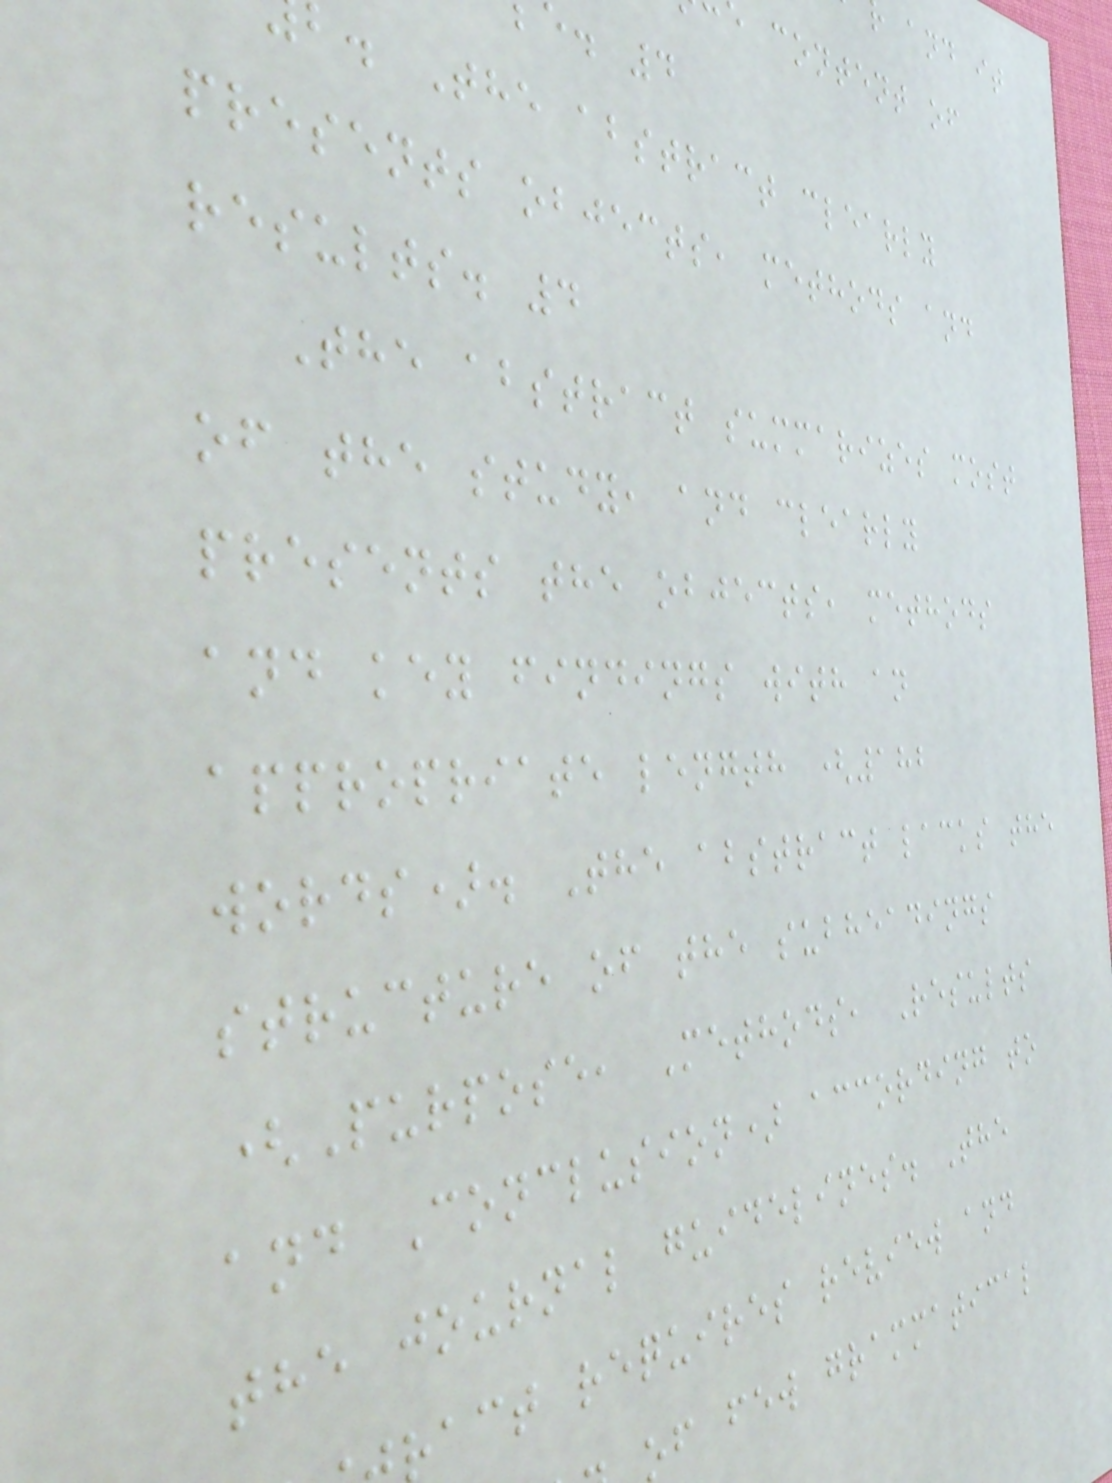content of
e. 4
b. The abstract clearly
presents objects, methods and
results. 4
The abstract summarizes most
of the study, and clearly
presents the objects, methods
and key findings with an
appropriate length (182
words). The abstract lacks the
structure of the subheadings
(Purpose, Methods, Results
and Conclusion) according to
the journal guidelines. The
act requires review and
of few grammatical
